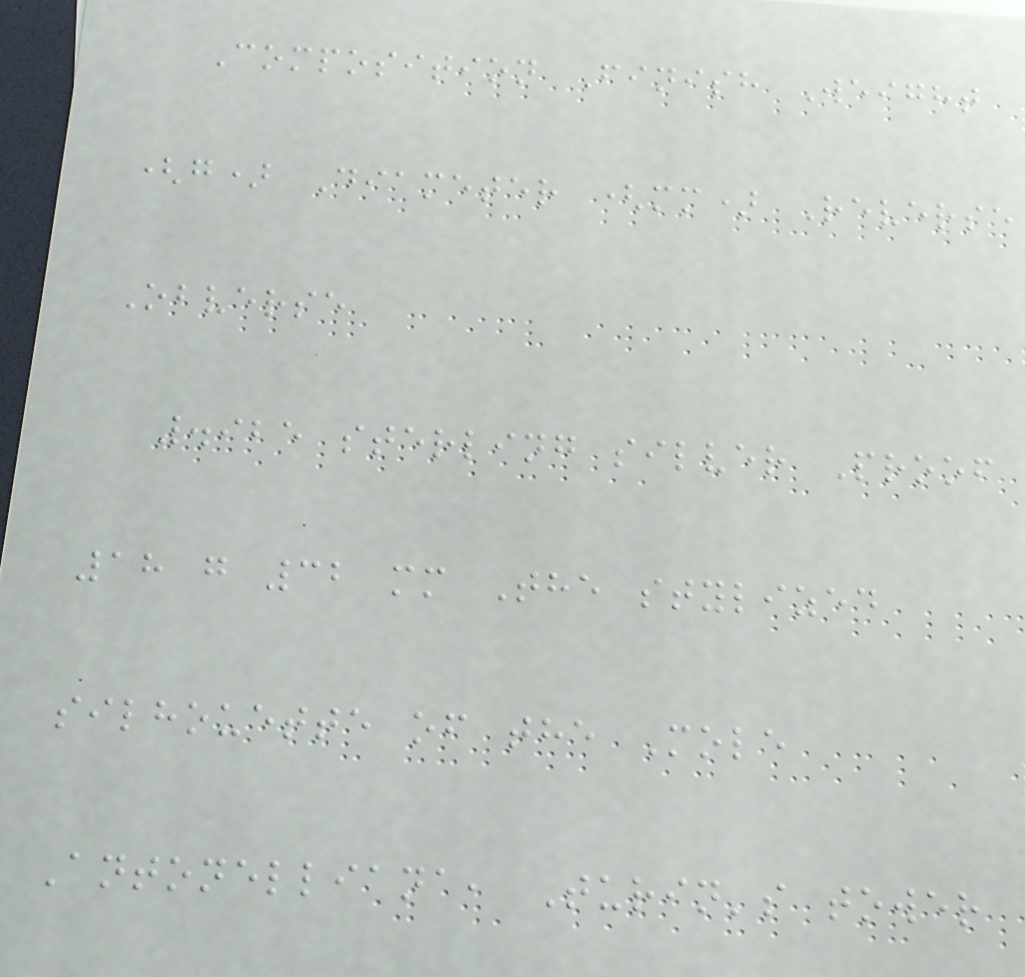Composition Finish Weight
(g) Diameter (mm) Reverse
Obverse
.925 sterling silver Proof
18 g 32 mm The stylized
silhouette of the Mole
Antonelliana, Turin's tower
